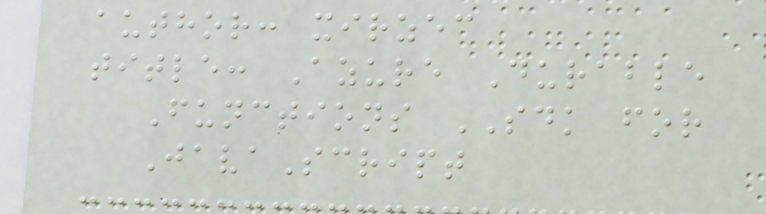author: xirzec
title: Azure Durable
Functions SDK for
JavaScript
